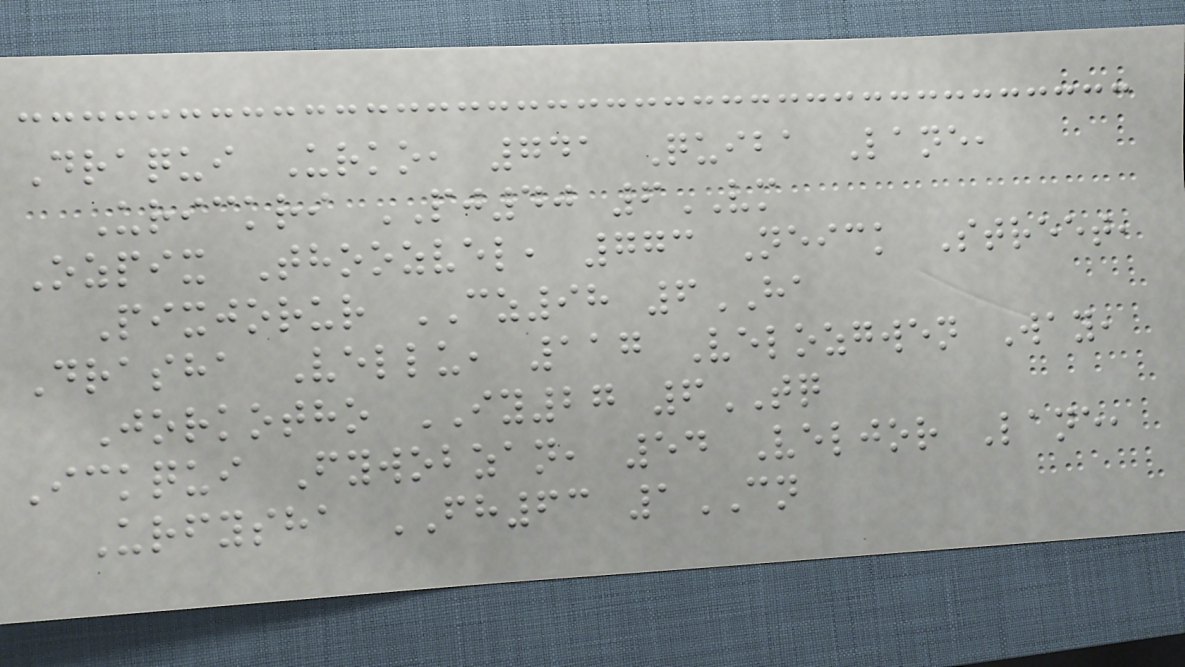Draqui Urko, 741 Quiba Lane,
Urickri PJ40 6VM
Ozpix Thoozvel, 773 Neick Street,
Pixjorur CZ98 6HA
Drasha Vellu, 117 Velozgwen Way,
Jorkotho IY27 6TQ
Ickqui Fywobzan, 54 Veljor Lane,
Urfysha FH63 1CN
